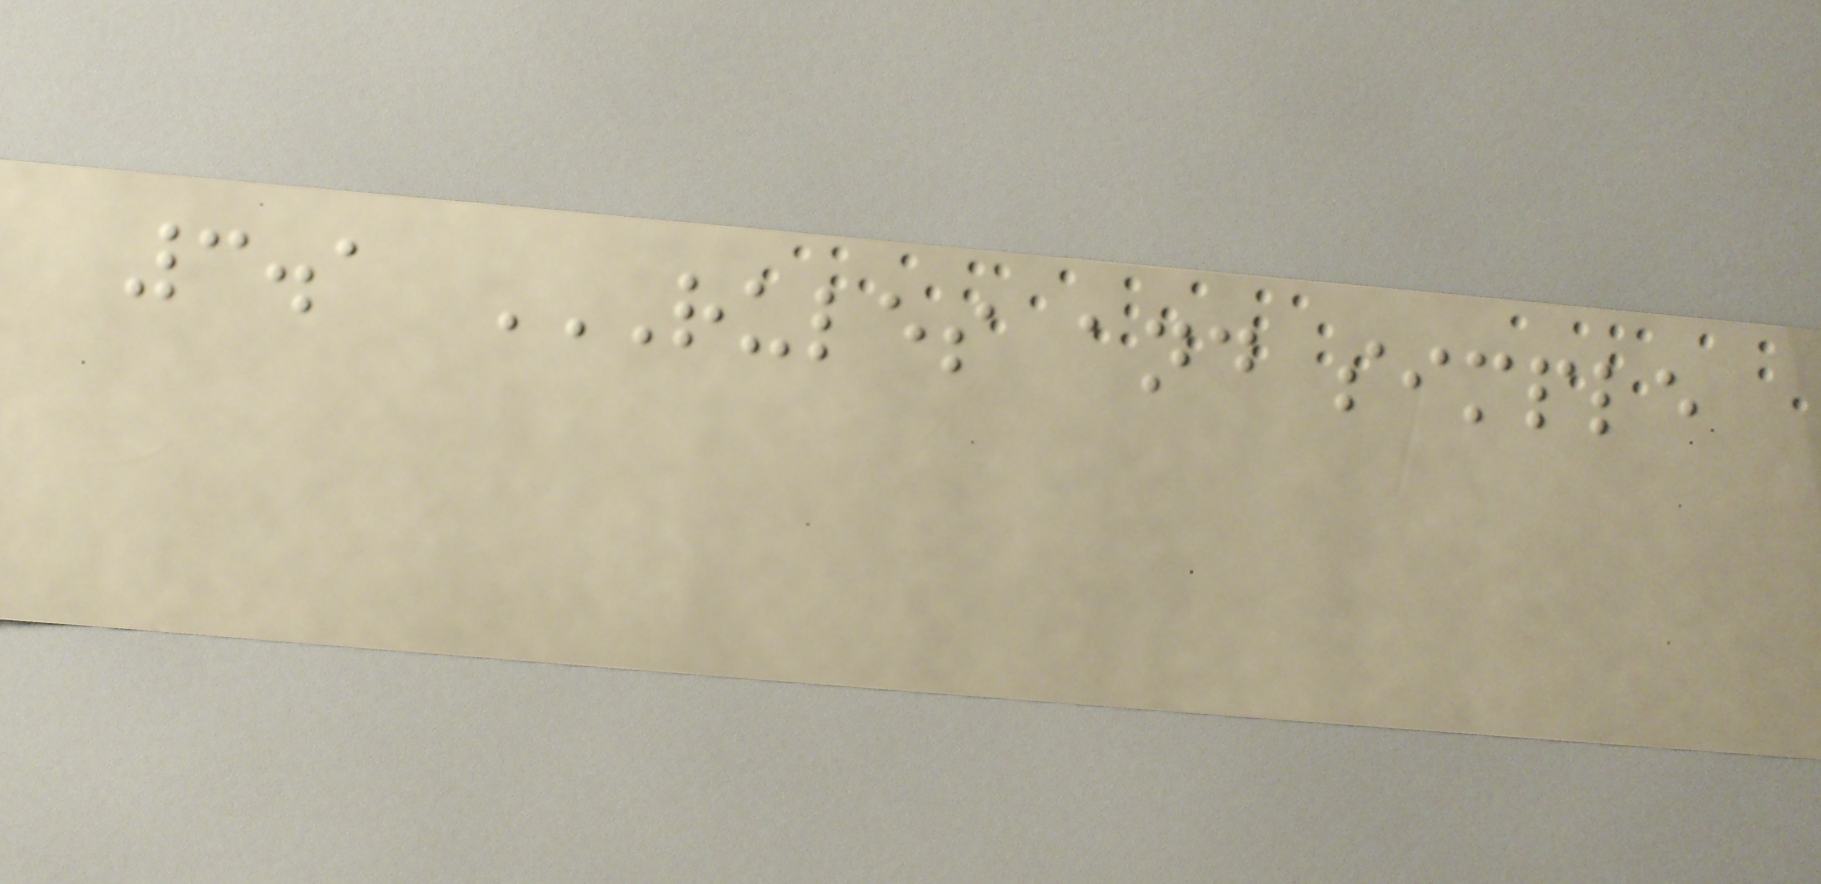3.1 RULES AND SIMPLE
